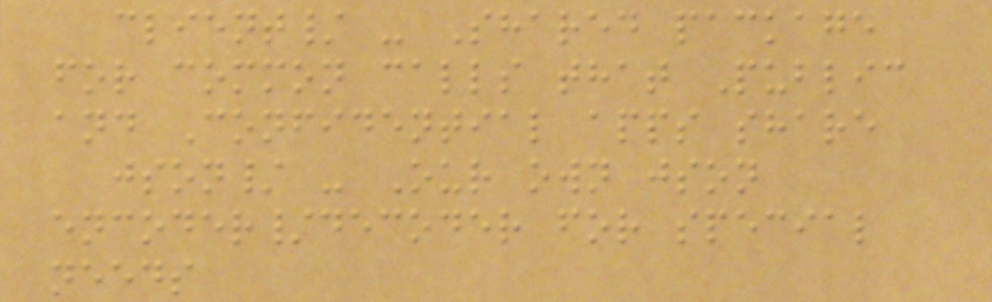client/ - Shared package
for common calls that Public
and Confidential apps share
json/ - Our own json
encoder/decoder for special
needs
